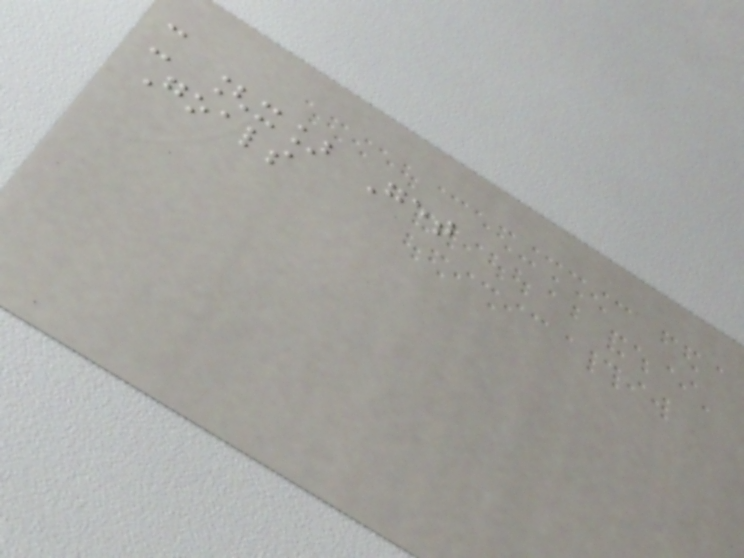-
- [x] Get
Goals
